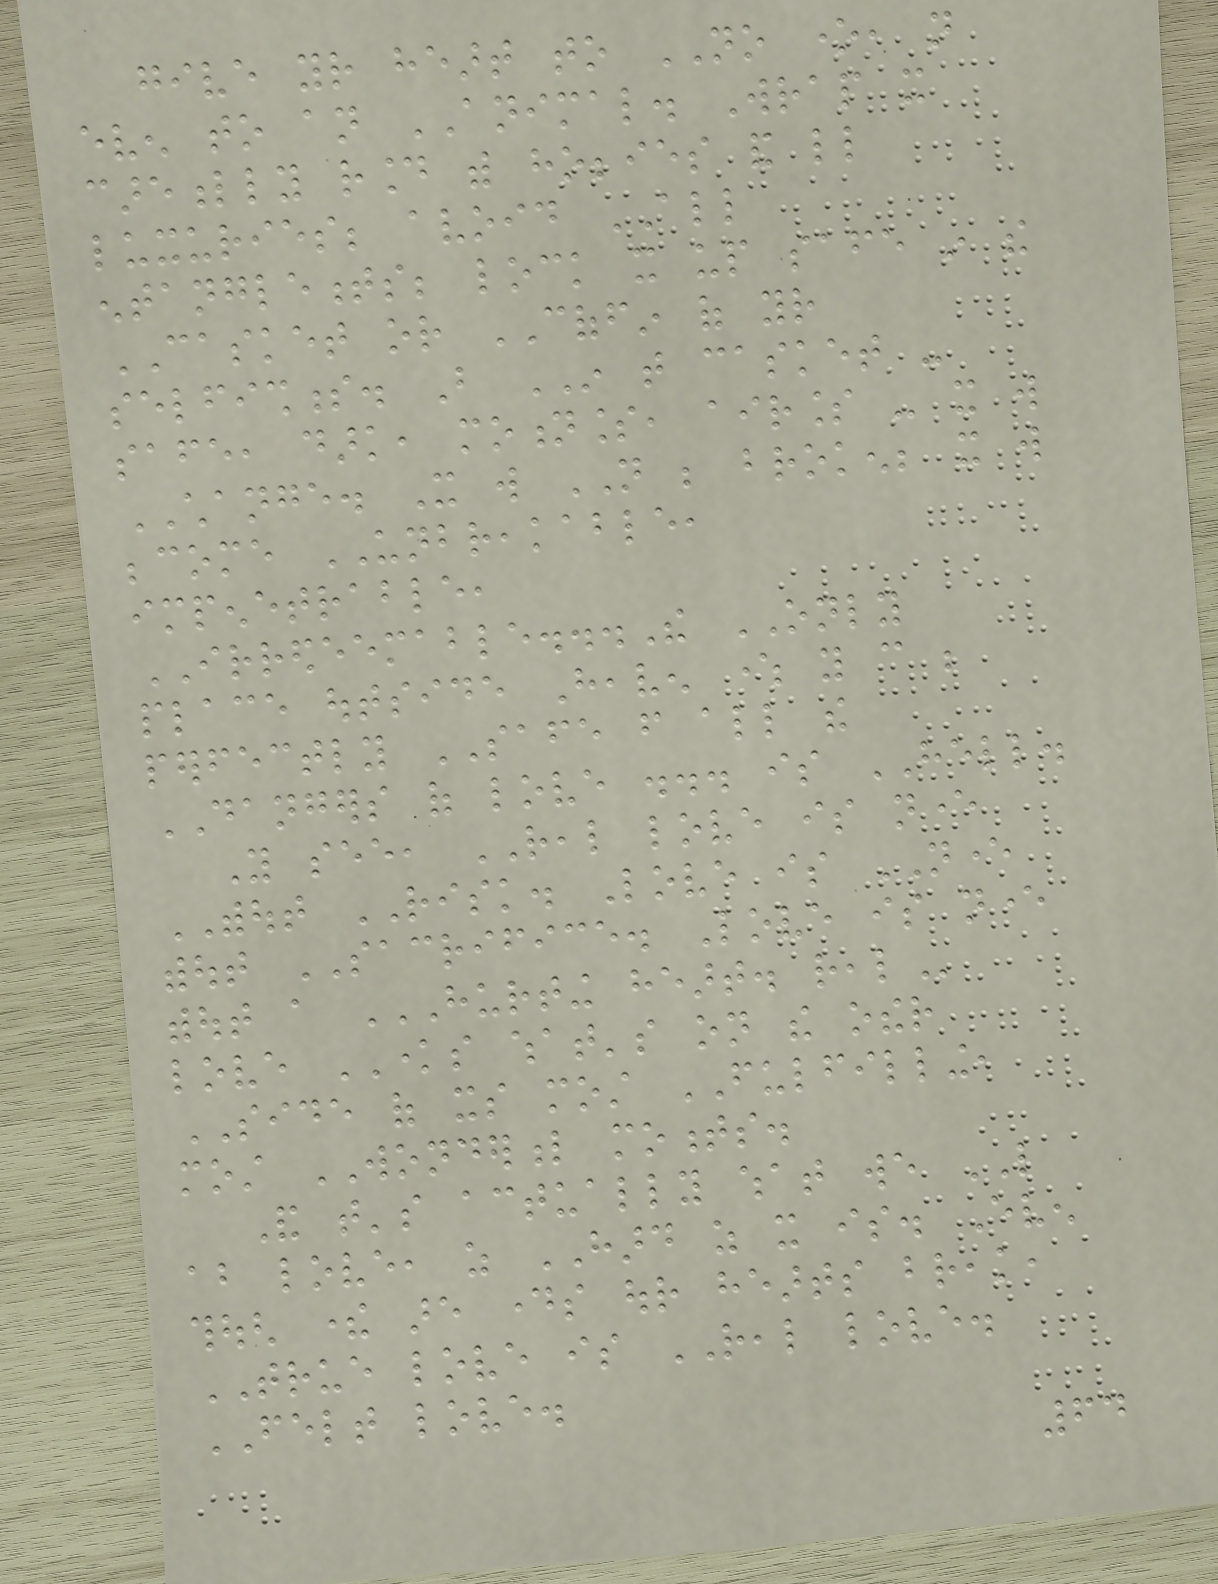give your heart to NO one, not
even to an ANIMAL. Wrap it
carefully round with hobbies and little
luxuries; avoid ALL
entanglements; lock it up safe in the
CASKET or COFFIN of your
selfishness. But IN that casket -
safe, dark, motionless, airless - it will
CHANGE. It will NOT be broken; it will
become UNBREAKABLE,
impenetrable,
IRREDEEMABLE...The ONLY
place outside Heaven where you can be
perfectly SAFE from all the
DANGERS of love ... is HELL.
You see, REAL love is never
WITHOUT RISK. Love is NEVER
without SACRIFICE. Love is never
without a HURTING HEART. REAL
love KNOWS what's on the other
SIDE of its most FULFILLING,
most WONDERFUL moments.
And that's actually what we LIKE
about love, as HARD as it is. Even
though there are days our hearts break,
TRUE love is REAL love.
FELT love.
64
